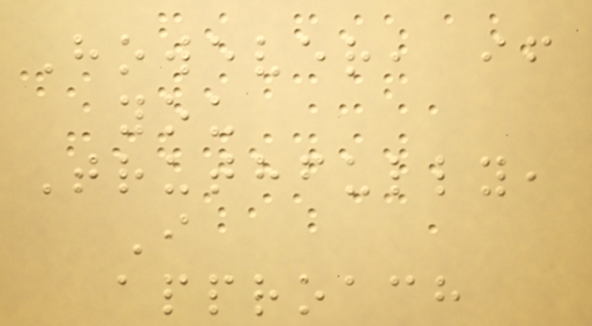However, if
you
Truthfully,
I
approach
